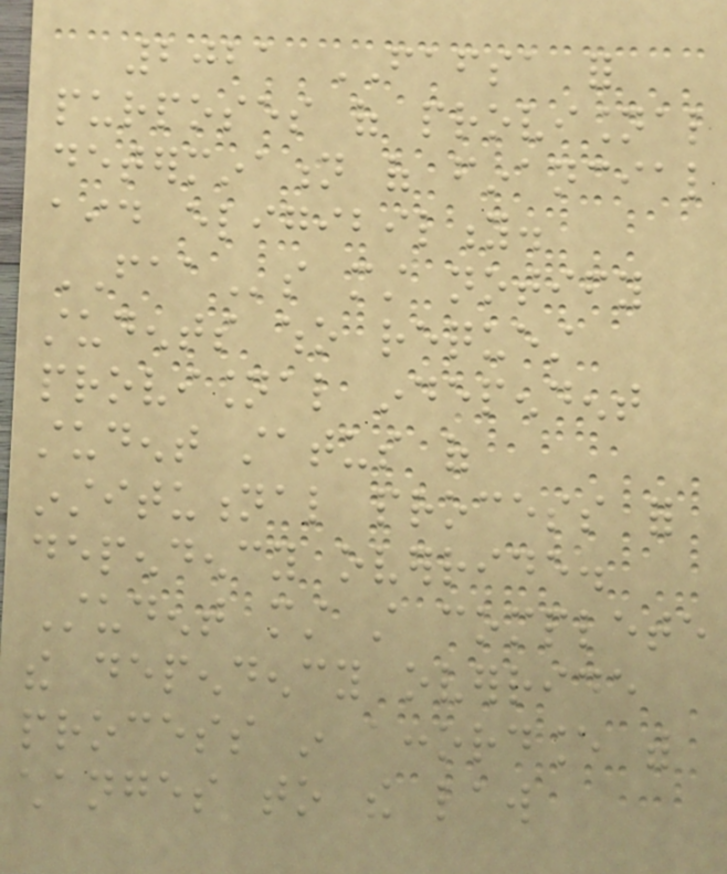2021 FAFSA for
purposes of provisional
determination of financial
aid eligibility.
FAAs must notify
students who request
provisional independent
student status of
institutional process for
dependency override.
Student must still complete
the dependency override
process in accordance with
changes to the law
